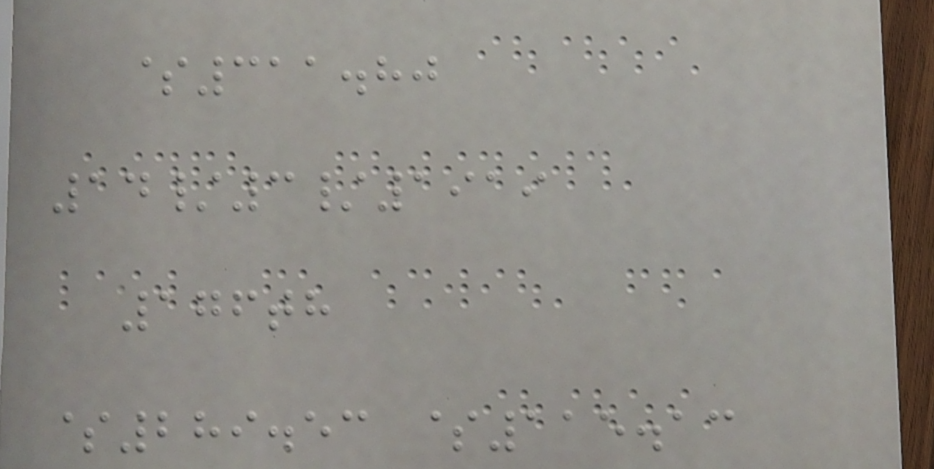$311.80
14/3/1919
176th
$289.53 $115.13
